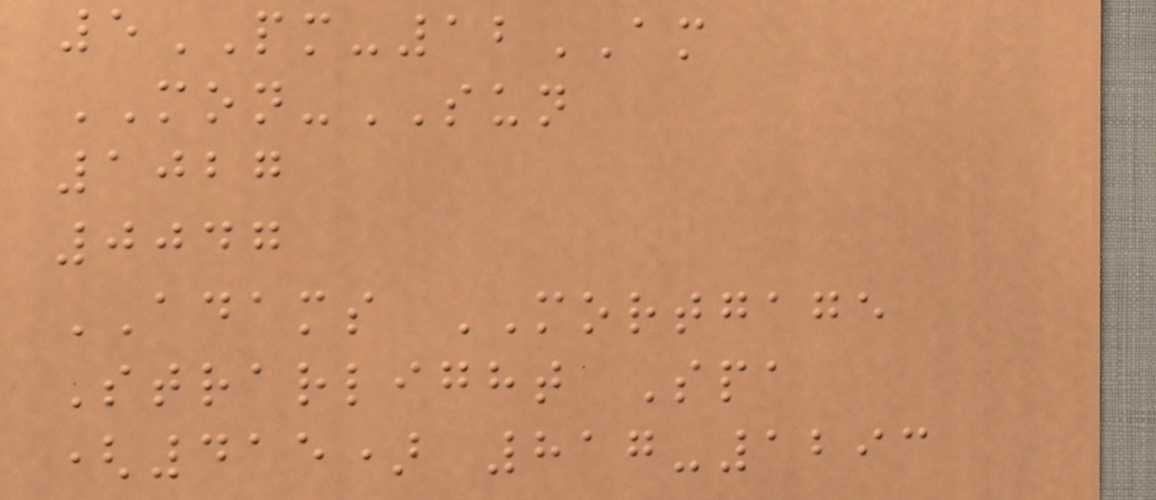5PM-12AM
MON-SUN
1027
0047
ADAMS MORTGAGE
Strarlight Spa
(415) 817-1293
